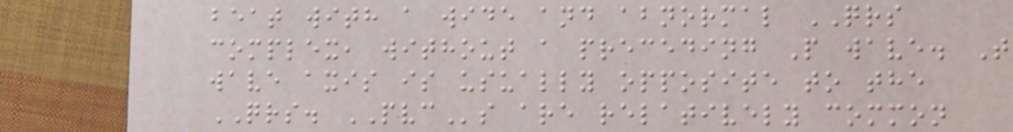beat with a wide and abnormal QRS
complex, without a preceding P wave. T
wave axis is usually opposite to the
QRS. PVCs are relatively common
